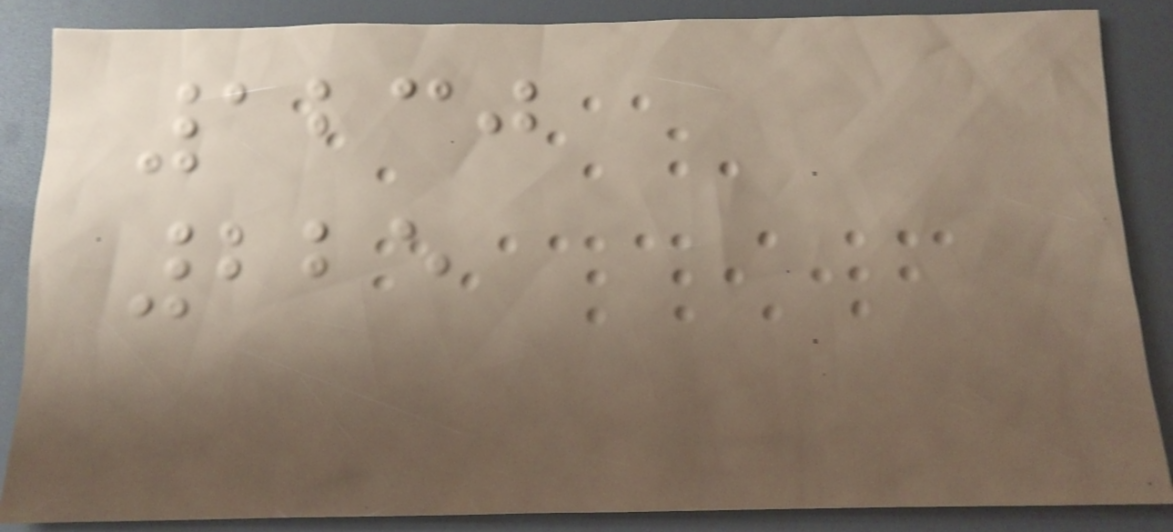1230
225
